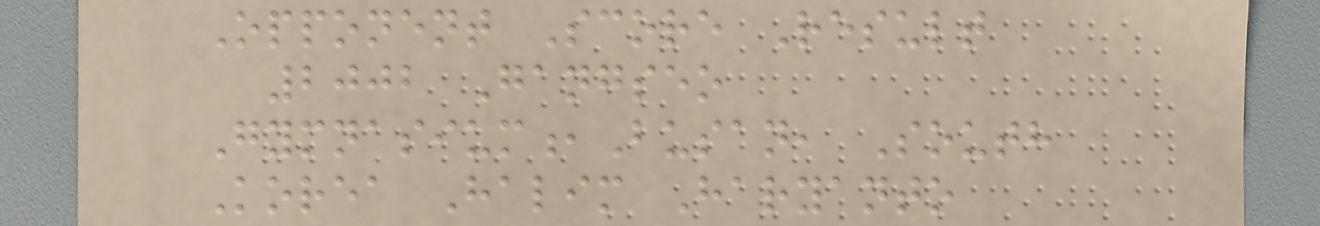Opponent Score Result
2002 Gangseo
Gymnasium,Busan, South
Korea Halim Haryanto
